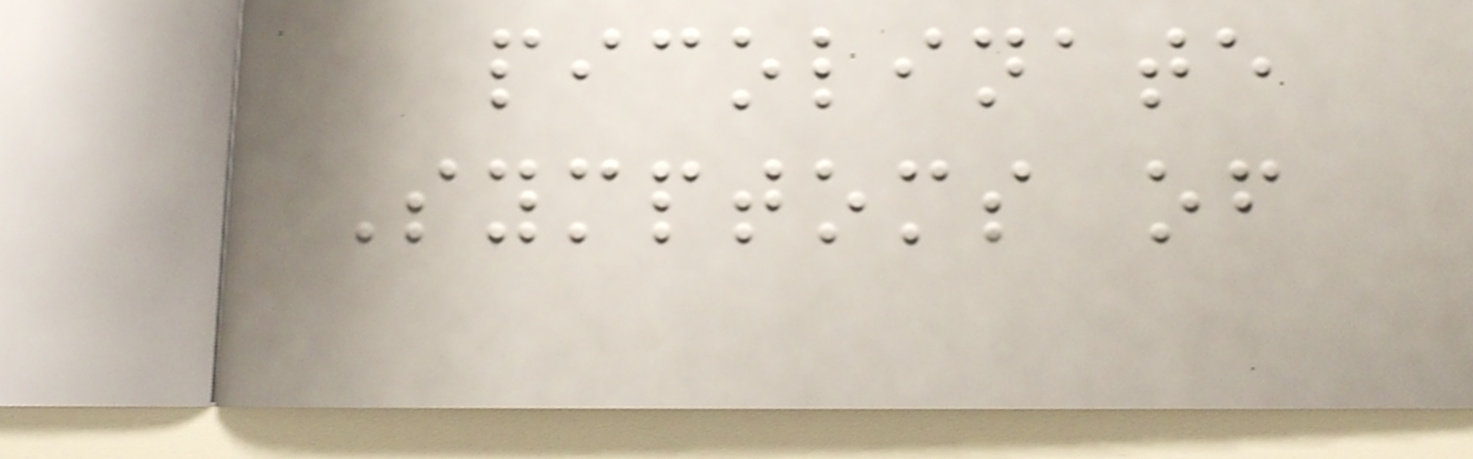picolinate
Symptoms of
